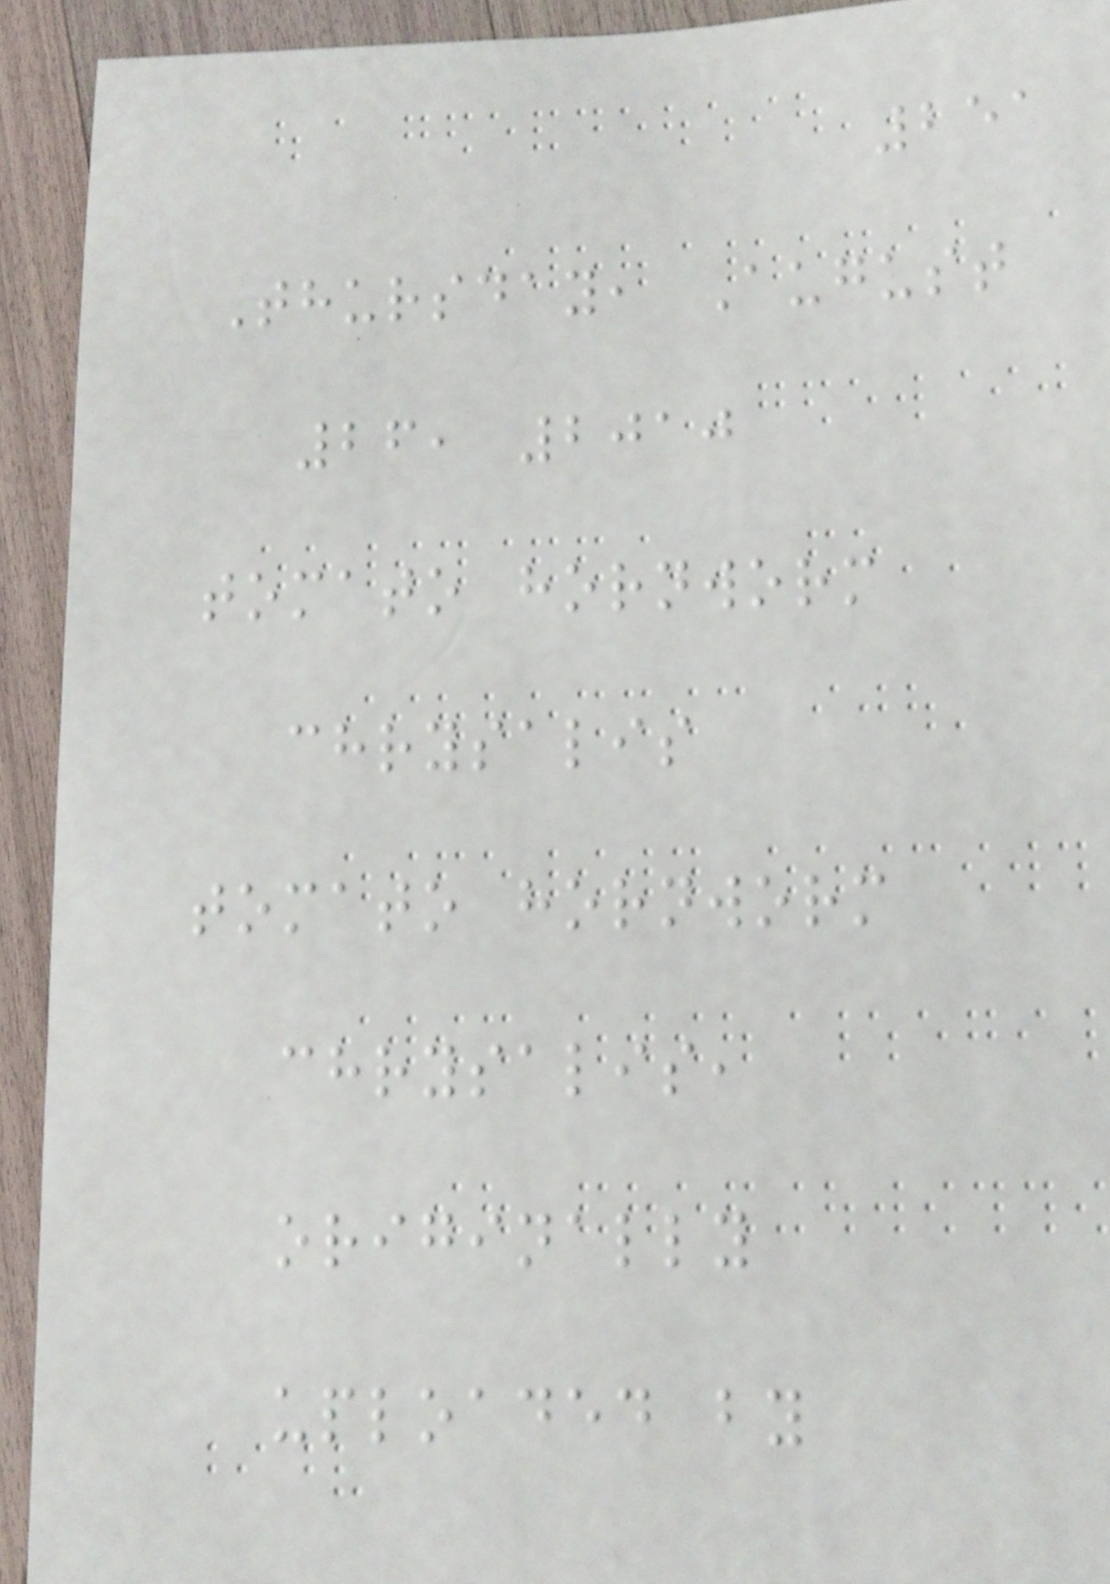251
Thursday, August
26, 2010
tomato hornworm
chrysalis
tomato hornworm
chrysalis,
originally
uploaded by
